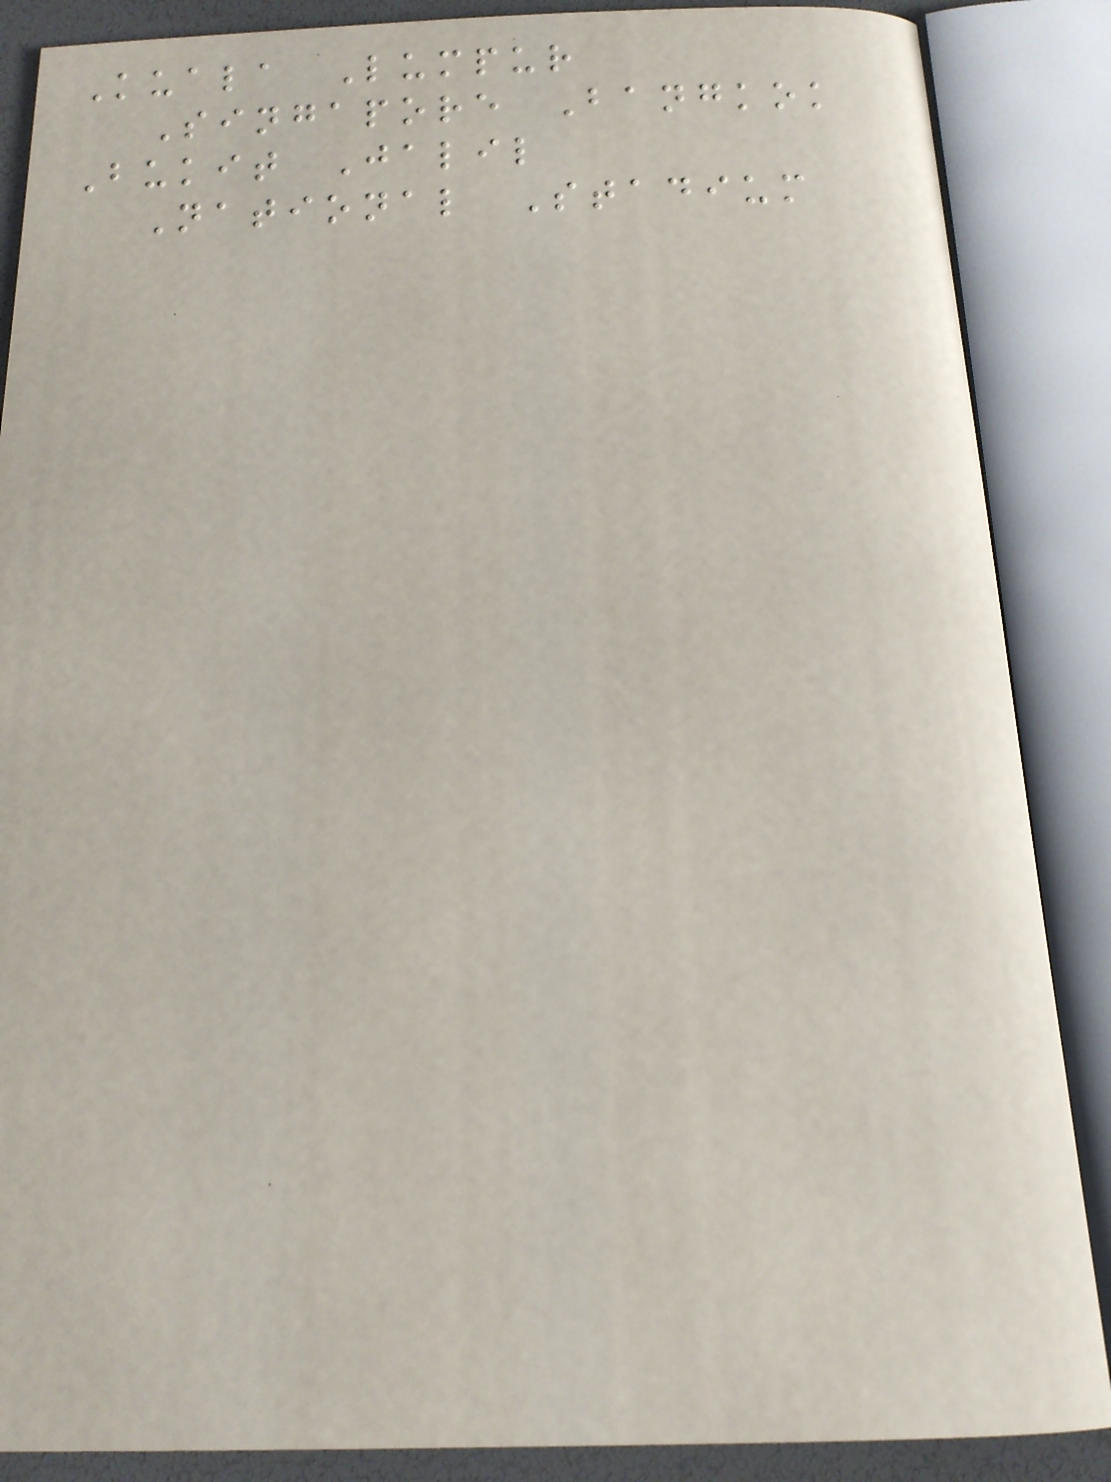Kuala Lumpur
Singapore Bangkok
Bukit Jalil
National Stadium
